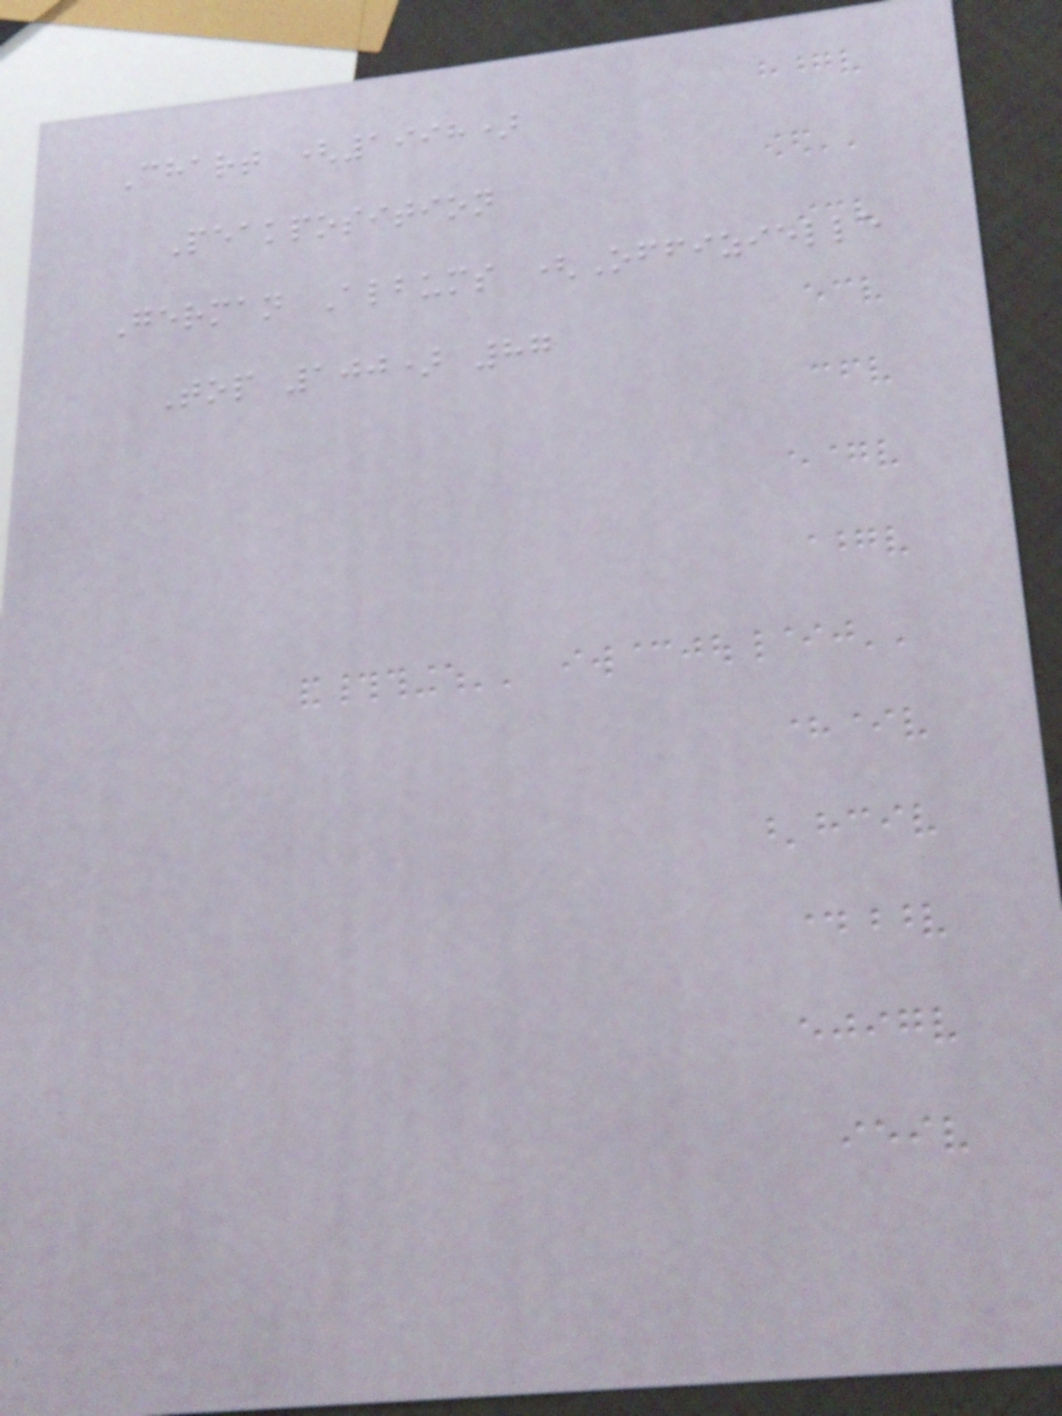Chart (1998)
Peakposition
German Albums (Offizielle
Top 100) 87
